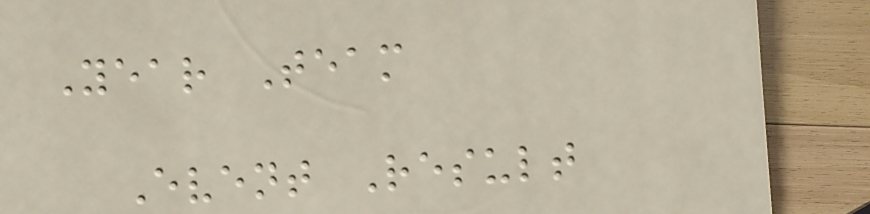Year Team
Event Result
